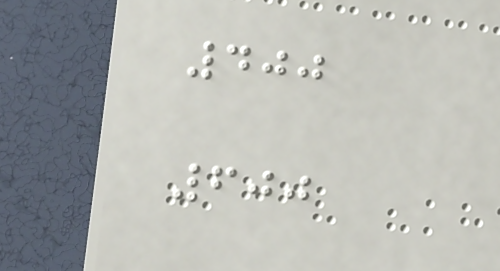400
600
